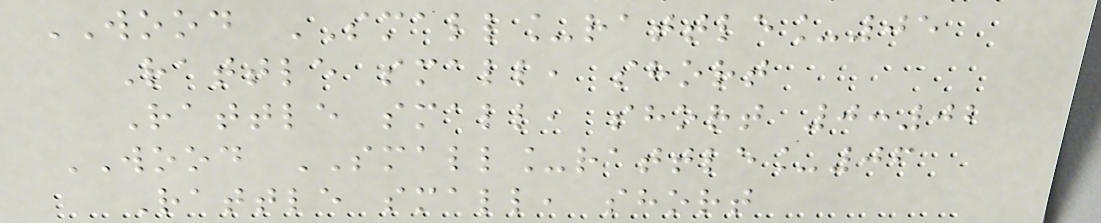WOOD SMALL_rattle_05
Rattle small, short
Rattle small, short 0:02
WOOD SMALL_rattle_06
Rattle small, short
